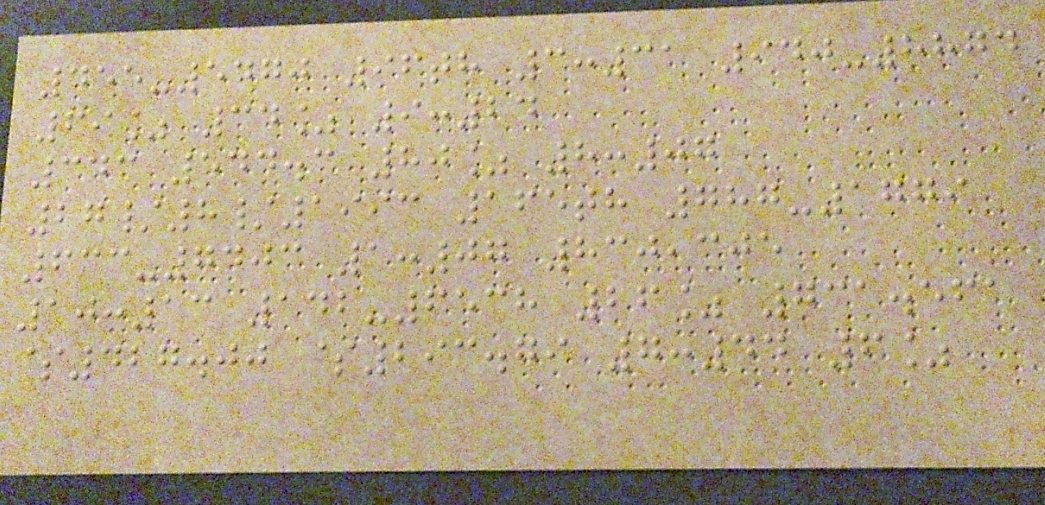455-5470 96th 3:31 940-8874
69% 34% 9:24
343 544.3 80% 8:07
27/8/1993 165th 787-1779
633-7403 1:07 830,305
10:13 142-6538 26% 731.561
$427.00 $293.79 7:44 6%
